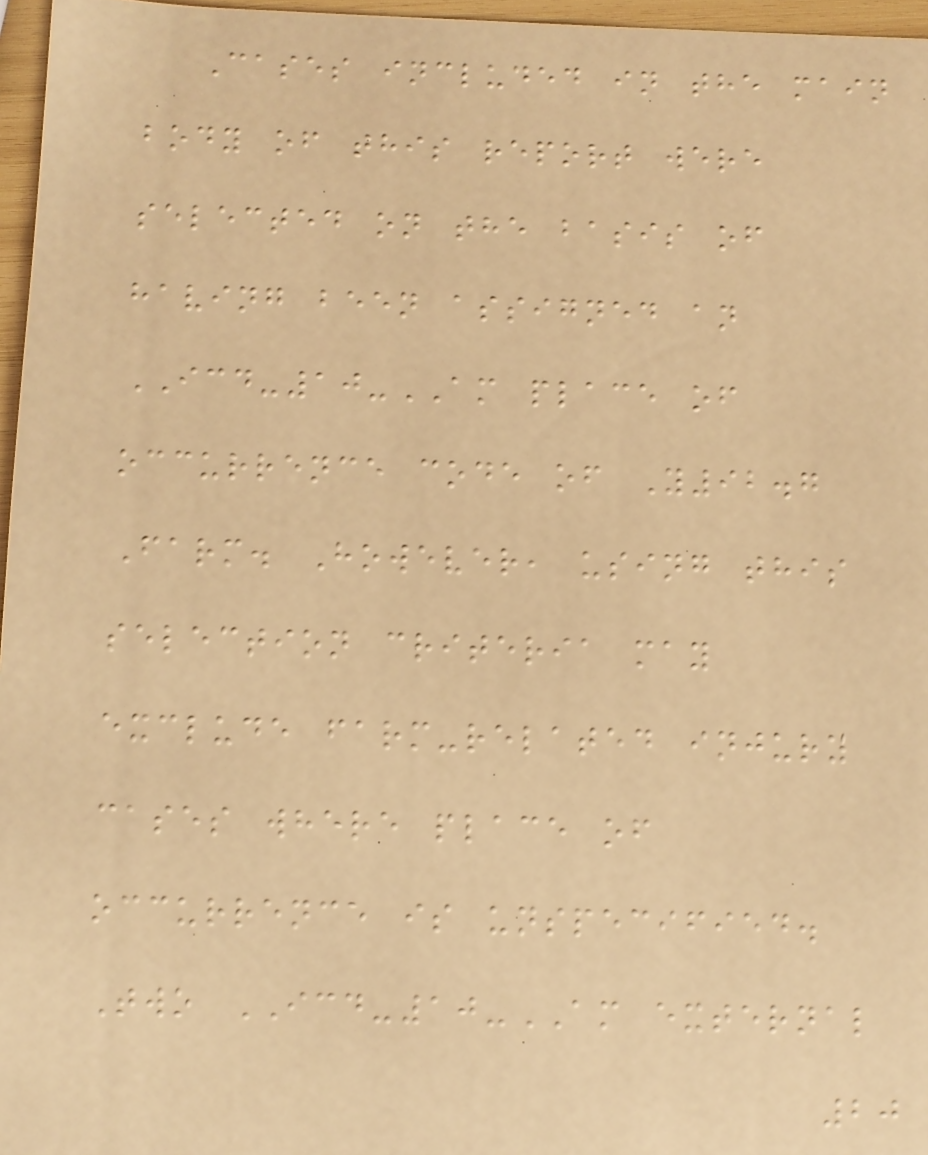Cases included in the main
body of this report were
selected on the basis of
having been assigned an
ICD-10-AM place of
occurrence code of Y92.7
Farm. However, using this
selection criteria may
exclude farm-related injury
cases where place of
occurrence is unspecified.
Two ICD-10-AM external
20
